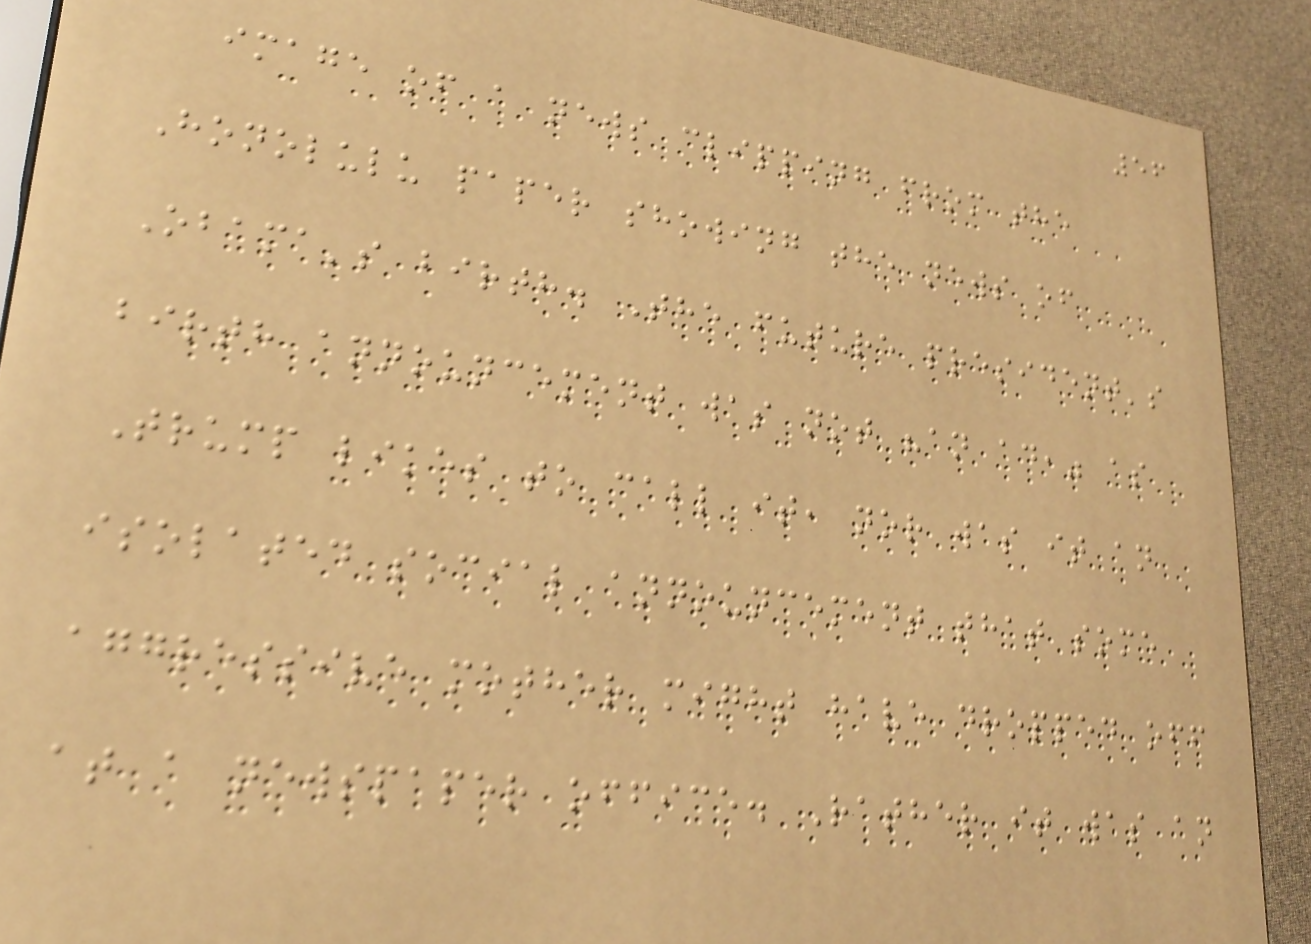56
image of a news clipping from the
Honolulu paper showing the news of
Obama's birth. The future president's
birth announcement was not "an ad," as
Trump likes to call it, nor was it an
isolated social announcement that some
aggressive mother might have dropped off
at a newspaper office. Rather it was an
